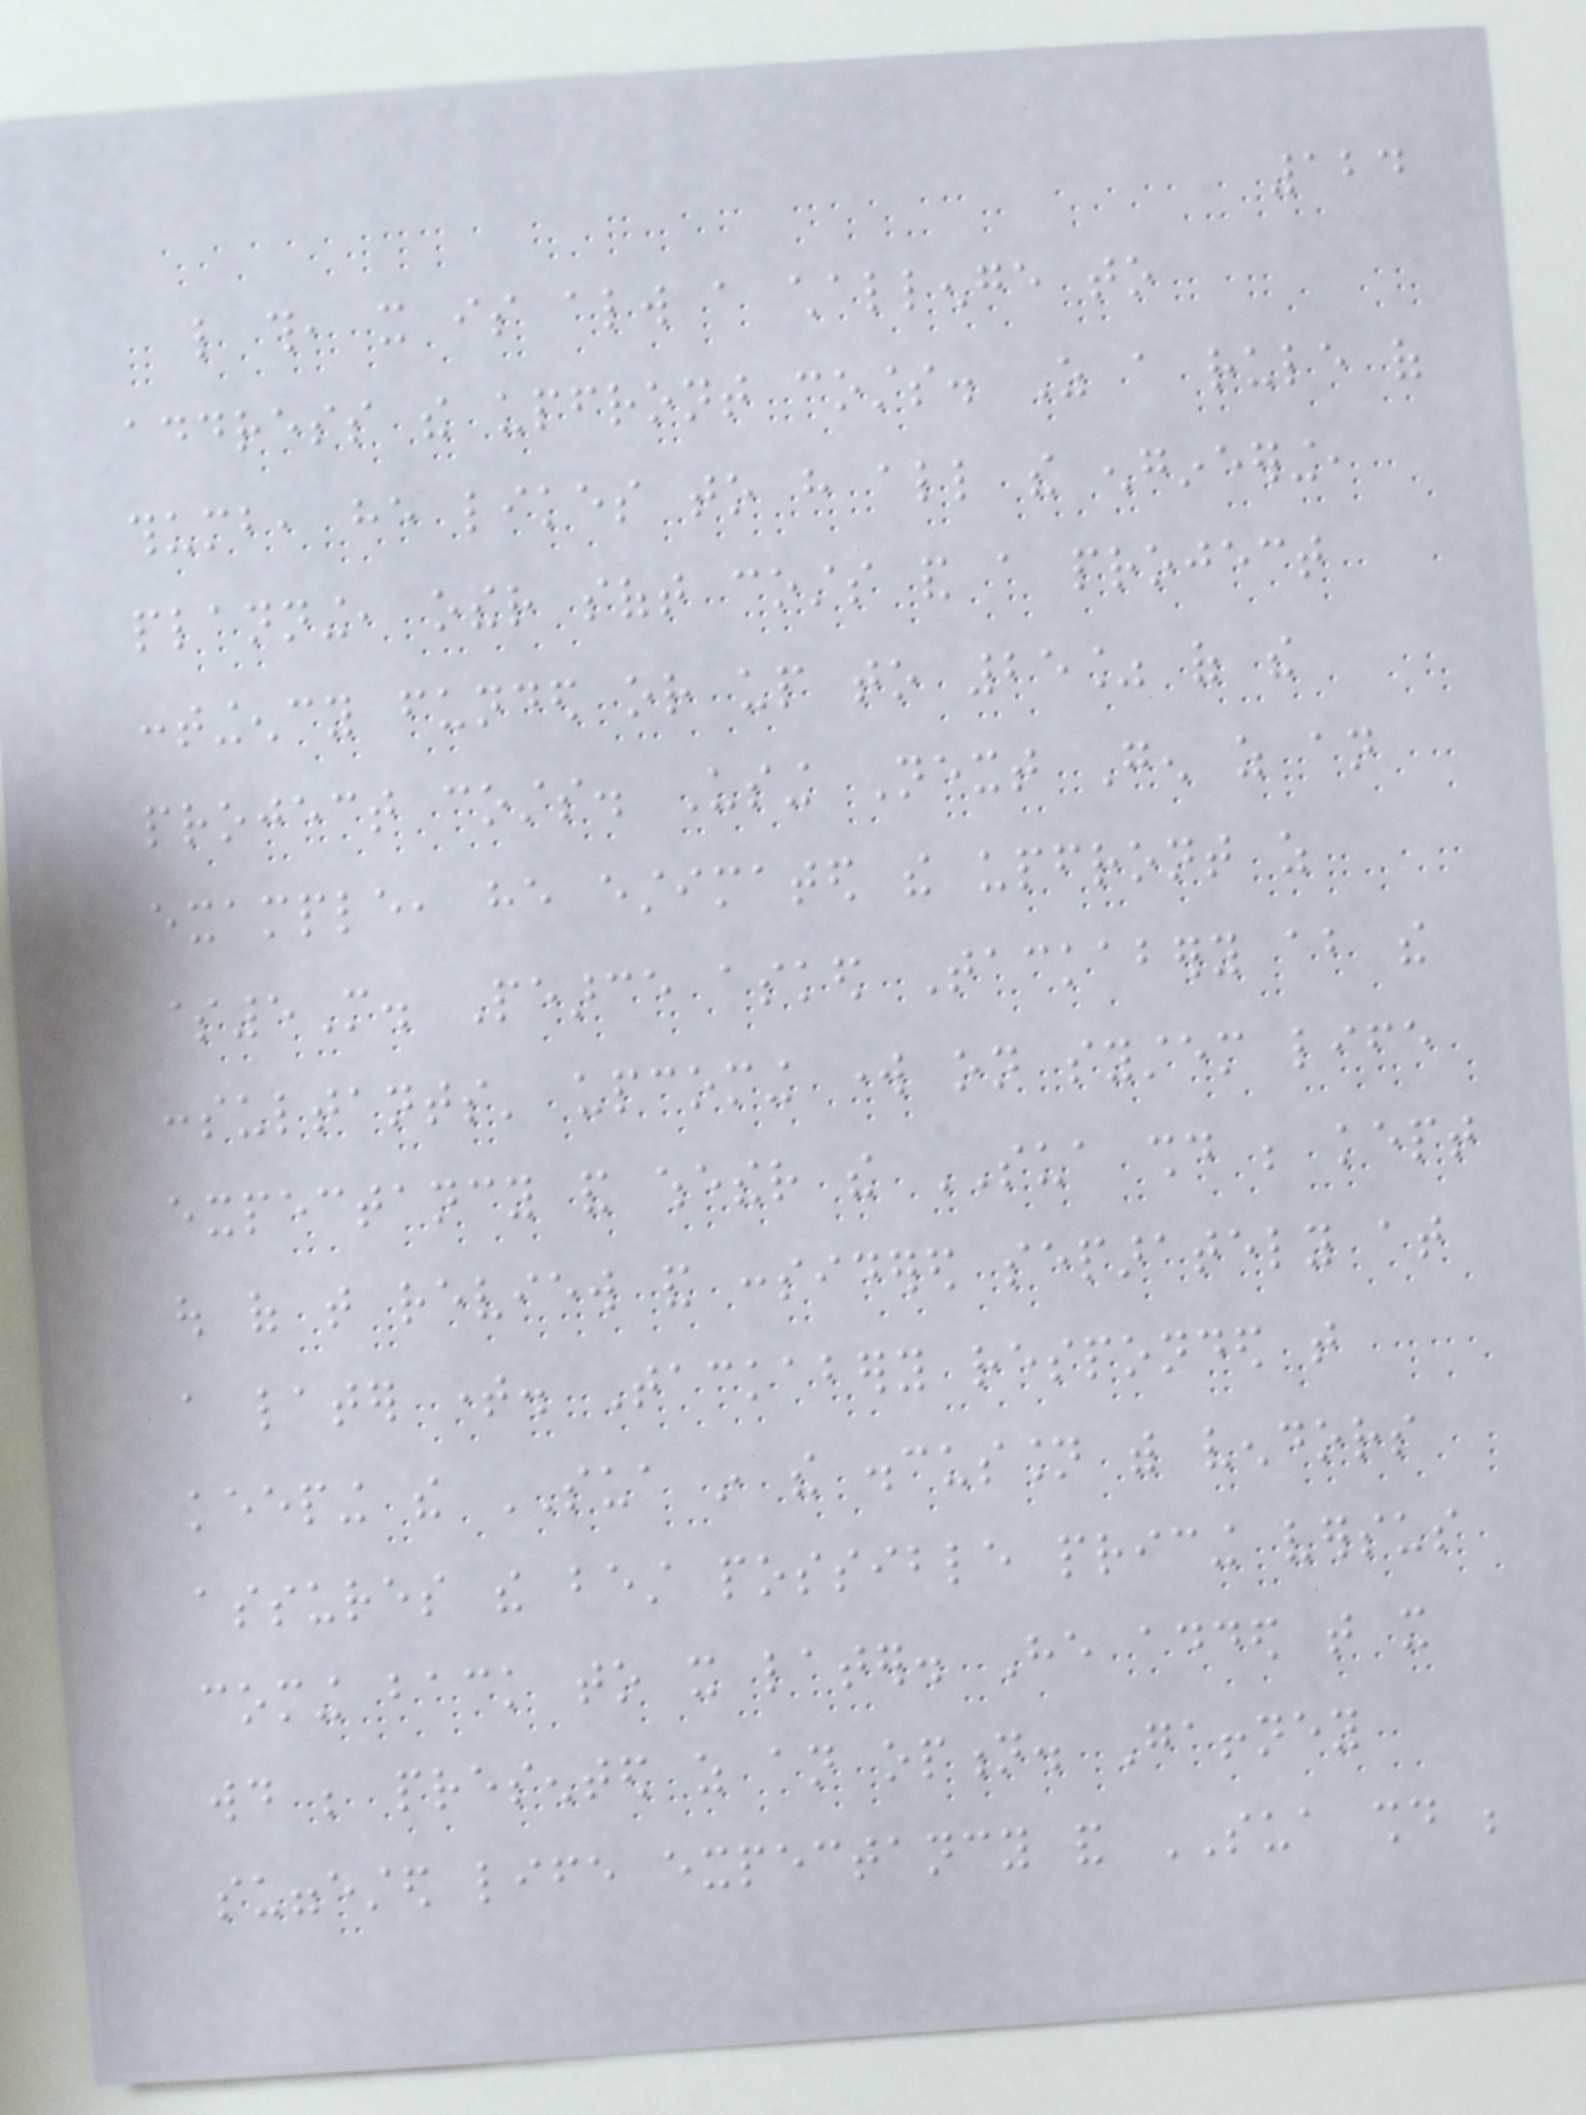124
like this, it is always a challenge to
address the upfront costs. As a rule of
thumb, he likes to have all the engineering,
planning, other soft costs and a project
contingency funded or up to 25% of the
project costs. Using Next Gen as an
example, he estimated the upfront as
$5M. Pearce asked Tackabery about the
consultants' upcoming work on system life
expectancy and whether the SUA should be kept
out of that review and considered separately at
a later time. Tackabery responded that
keeping the SUA in the discussion with vendors
assures the best possible pricing versus
coming back to it later. He added that it
would be presented as an option. Gaffney
suggested life expectancy and SUA should be
